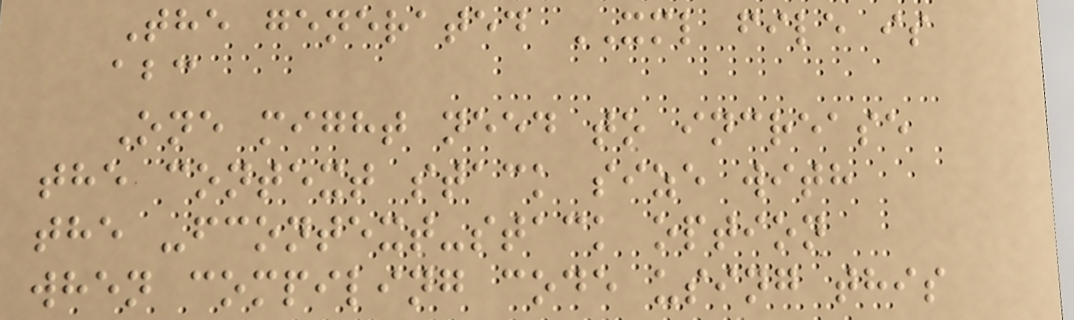The generated XML file is
abc
One might need to increase
the context stack size with
the -fcontext-stack option
when compiling code using this
